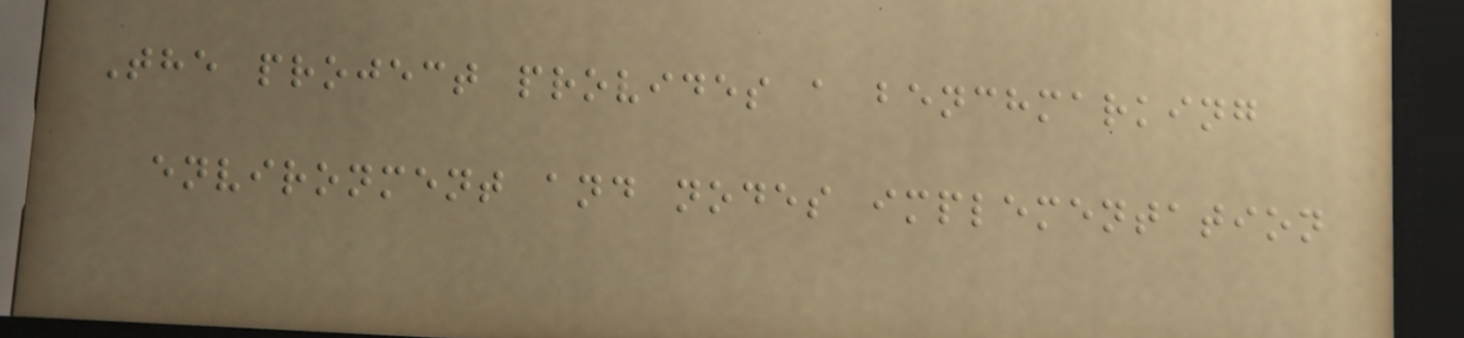The project provides a benchmarking
environment and nodes implementation
